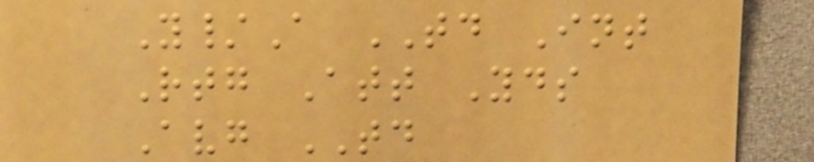Y/A TD Int
Rtg Att Yds
Avg TD
